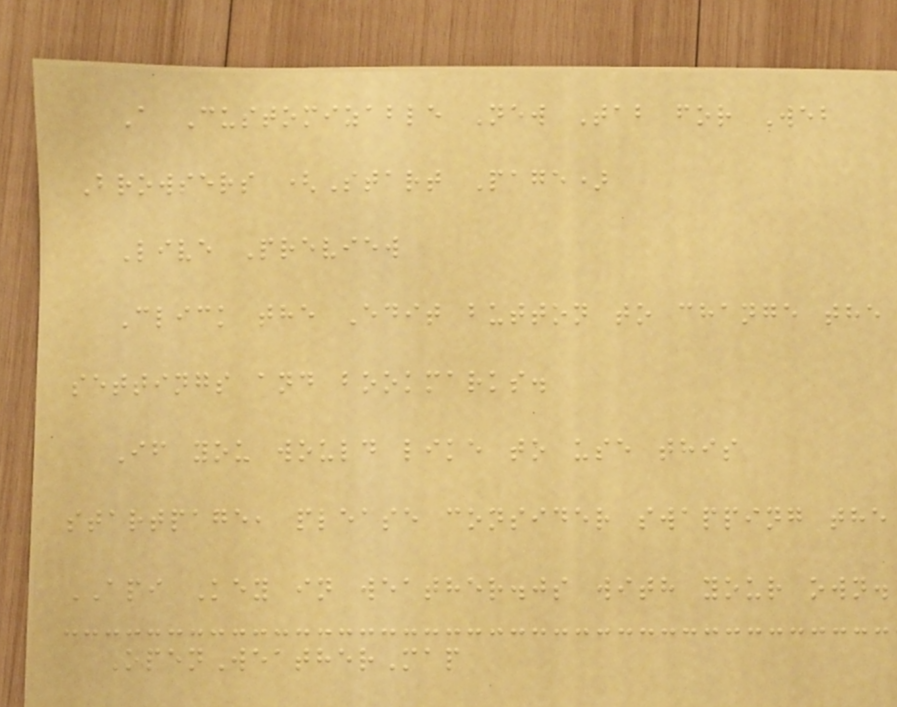A Customizable New Tab for Web
Browsers (Start Page)
Live Preview
Click the Edit button to change the
settings and bookmarks.
If you would like to use this
startpage, please consider swapping the
API Key in weather.js with your own.
OpenWeatherMap
